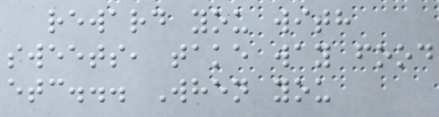reward you with
sweets, take way food
etc... When you
